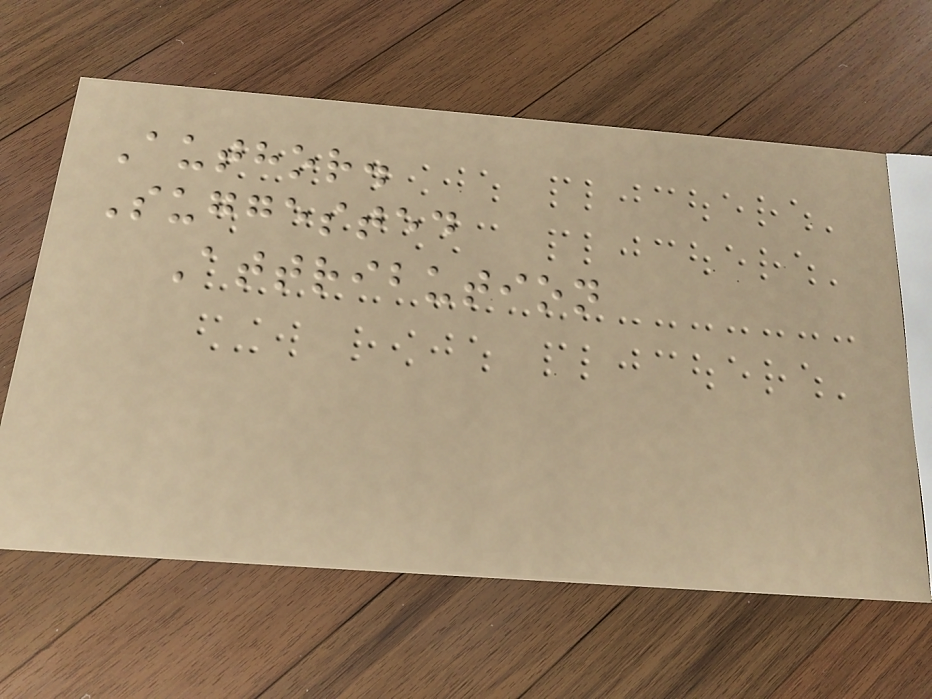Author.
Suggested
Attribution
